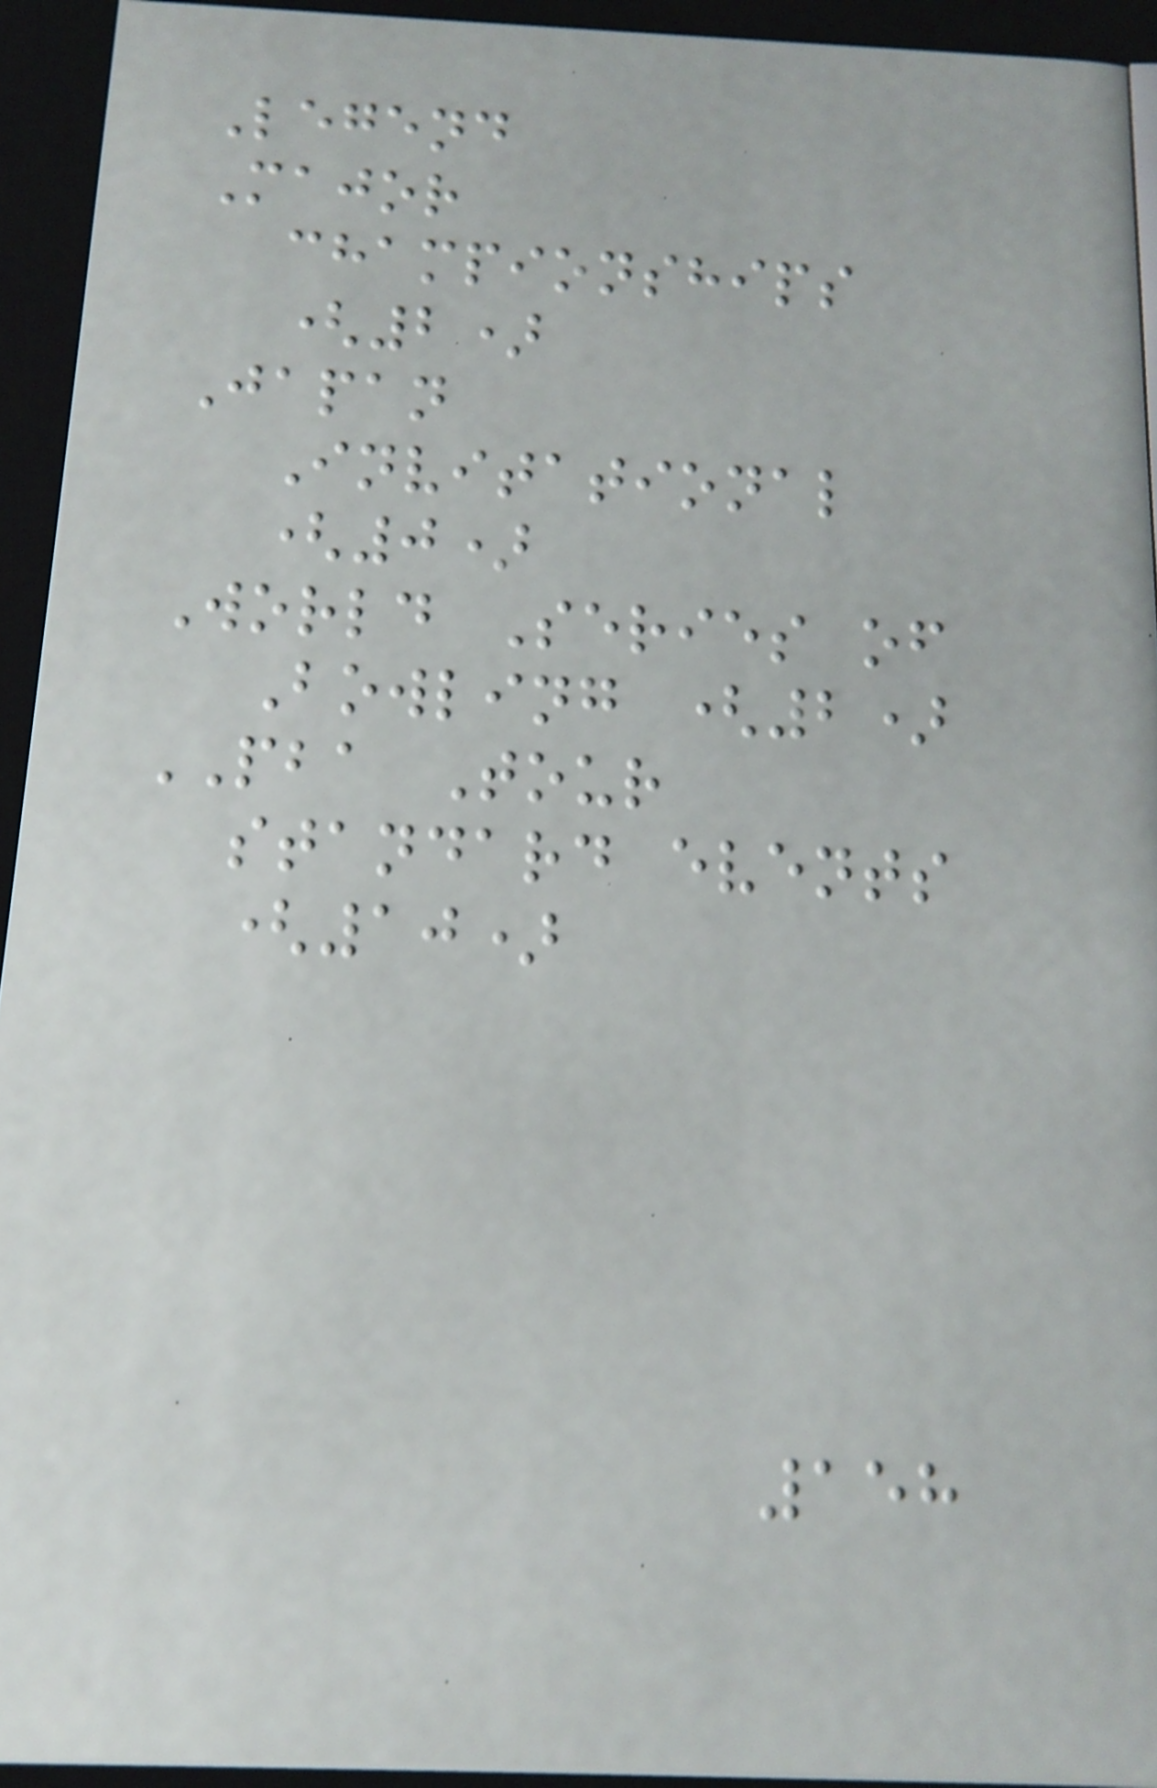Legend
Major
championships
(2)
Japan
Invitational
(0)
World Series of
Bowling (2)
PBA Tour
standard events
(10)
158
